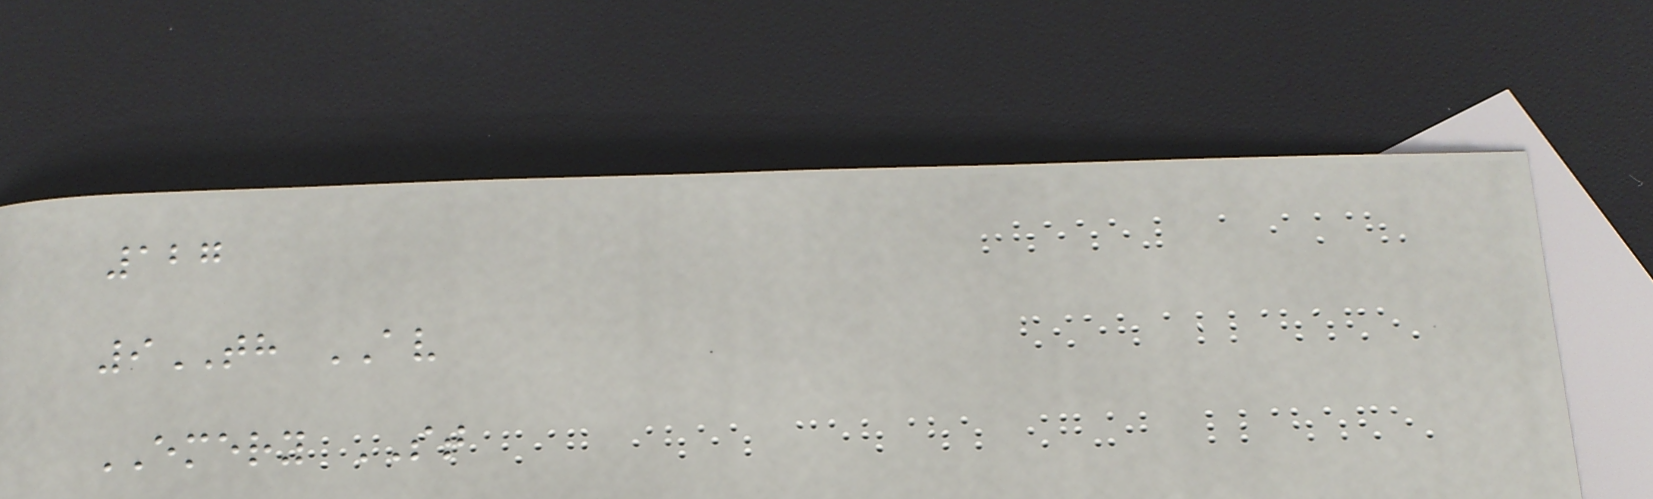127
9TH AV
EMERY ST
